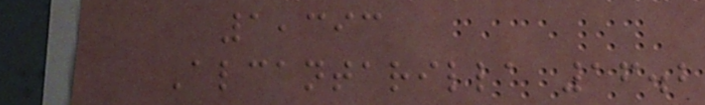1,393
Alcantarilla 16.2
